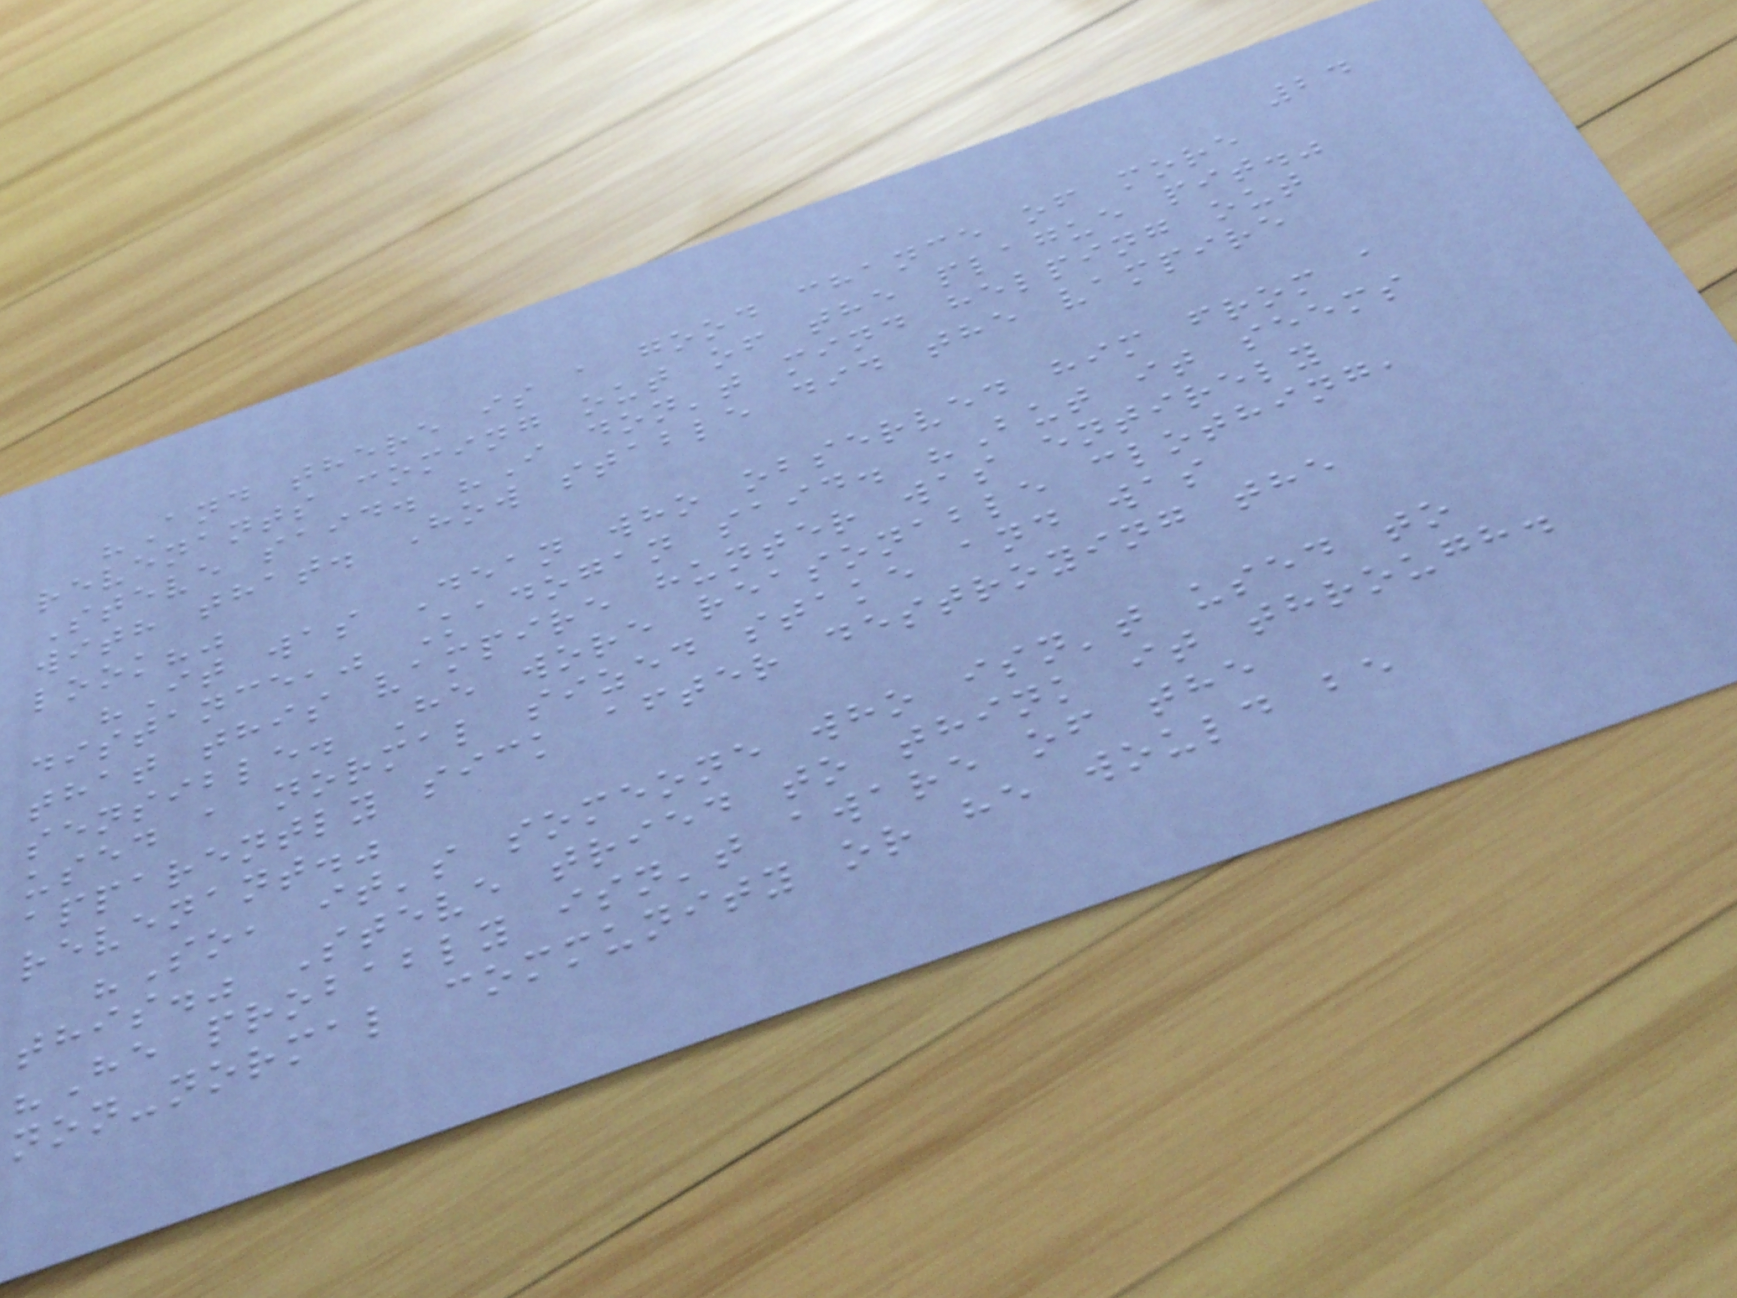24
"And there is a good chance of more
revenants coming out of the plague pit."
Steve said. "I don't mind helping out
with that. How stable did the vampire
look?"
"It was Dean who observed him from a
distance," Kadogan said. "But it seems
that this vampire hunter was entirely
sensible. He wore reasonable clothing,
used a normal sized stake and was
apparently sick after destroying the
revenant."
"So, it's someone who isn't used to
this." Steve tried to think it through.
"He probably isn't aware of the
non-normal community or he would be
